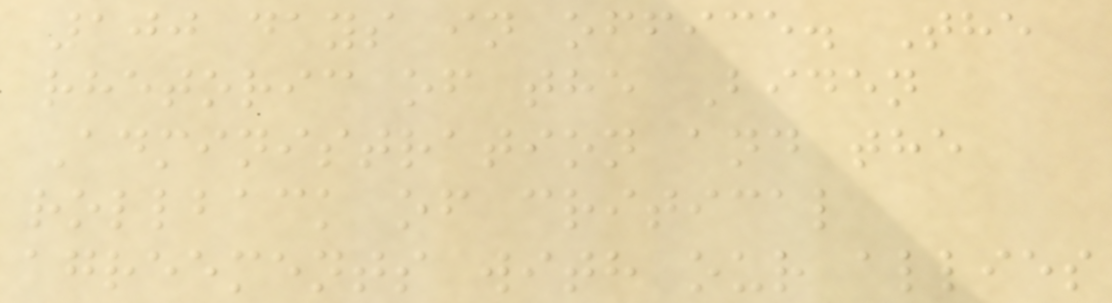100 days in office. The
rhetoric of the Biden
Administration and the
rollback of critical
agreements with our allies
